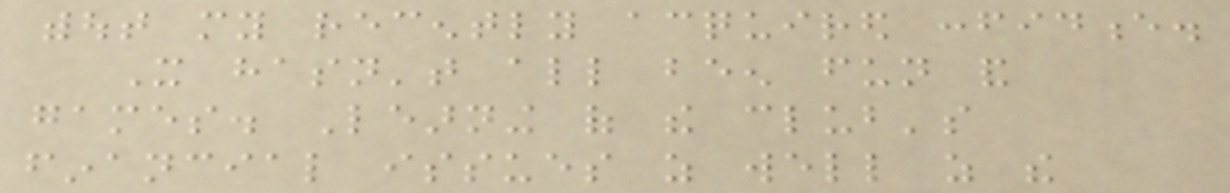without my recently acquired confidence.
It hasn't all been fun and
games. Learning of the club's
financial issues as well as the
